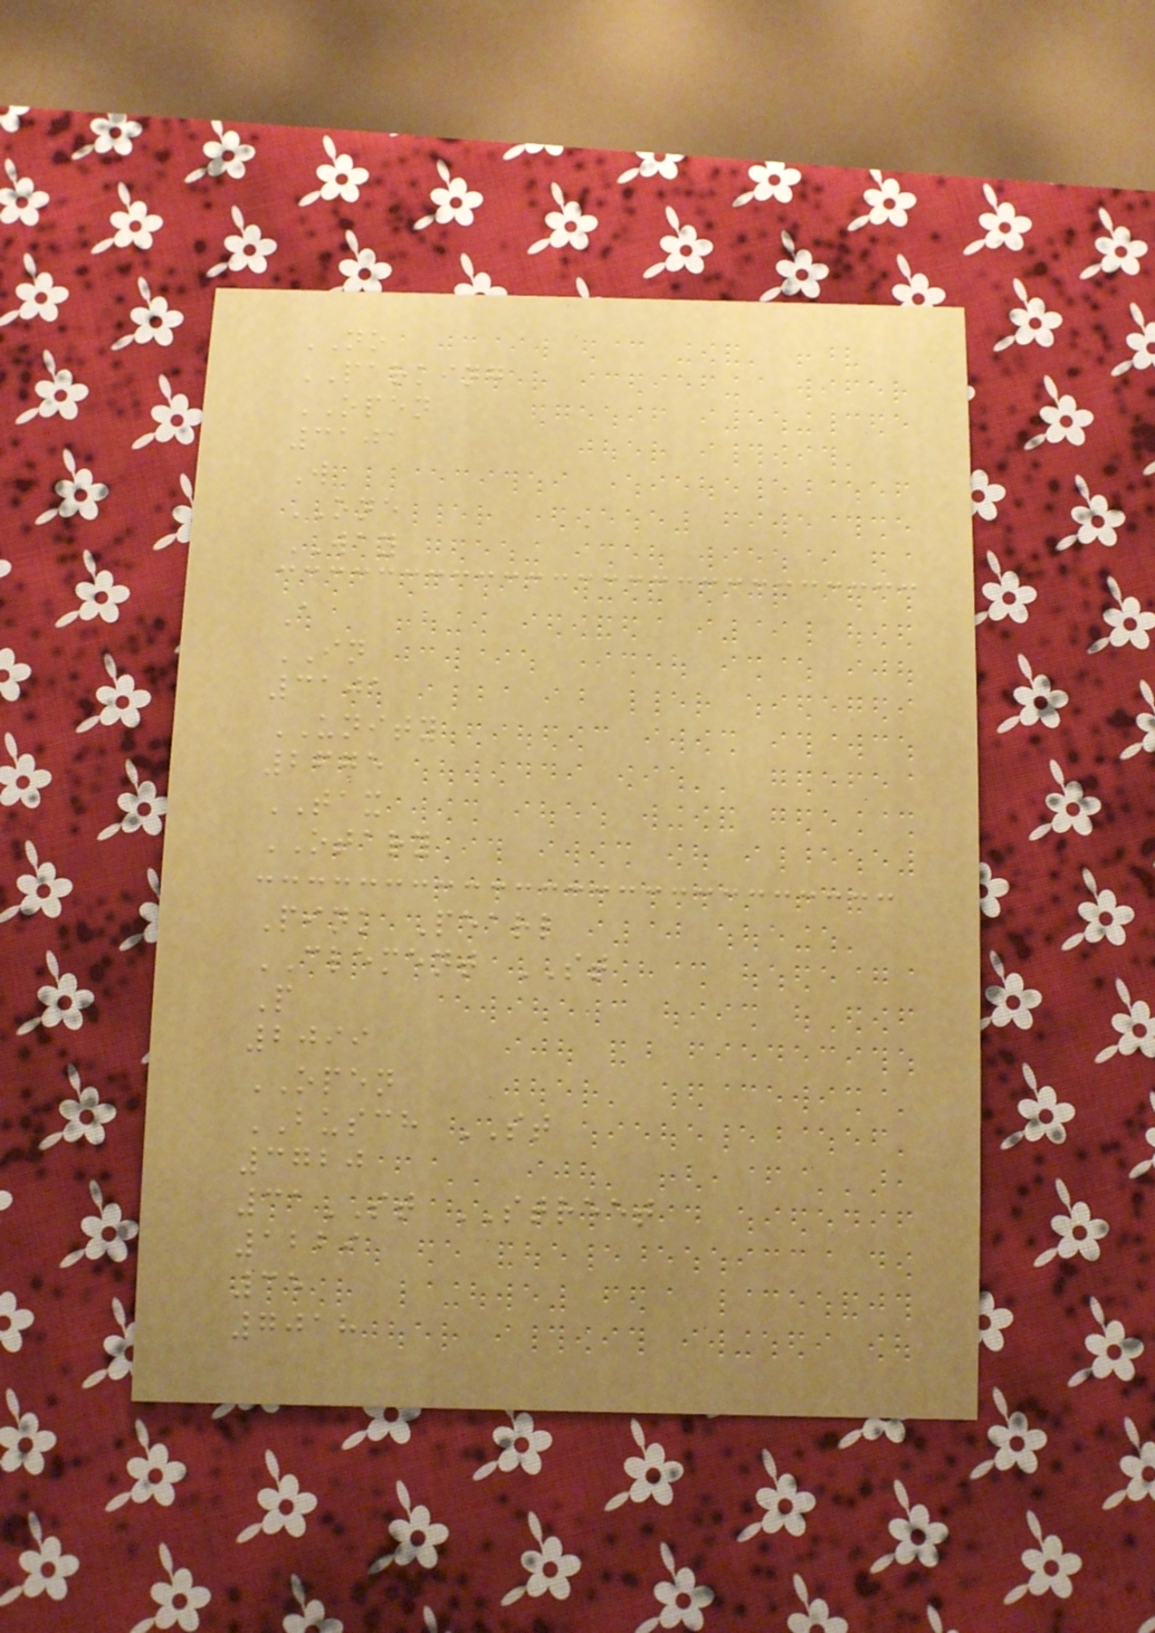NO
PARKING
OPEN
3101
W
ONE
WAY
A
IN
3101
UNITY
2675
TAX
OTARY
Pink Pearl
CLEMENT ST
P
2099
OPEN
BUSCH ST
3720
31ST STREET
1229
35
7018
